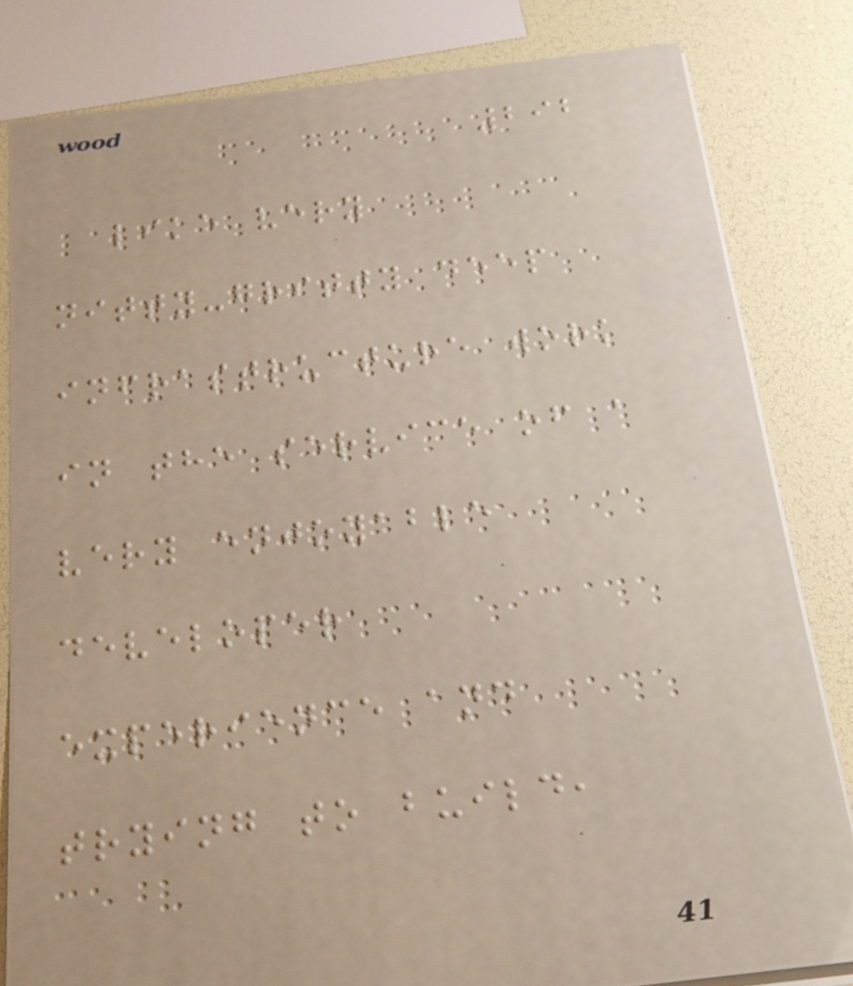292
like very
nitty-gritty deep
infrastructure work
in the service of a
very enjoyable
developer
experience and
trying to build,
